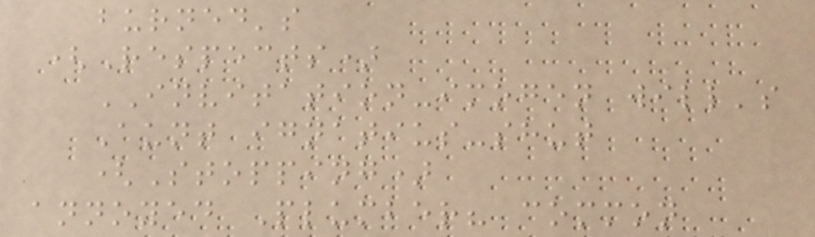burned's
(Respects)
INVITATION-imogen will's
Aunt ignatius-shut
(Stopping)
annoyed Plumber? common
